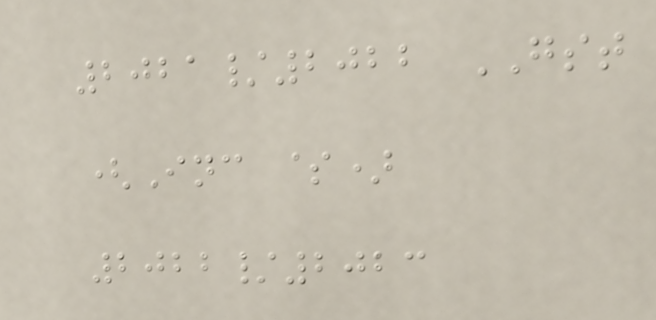2021/2022 GST
(Inc $)
2022/2023
